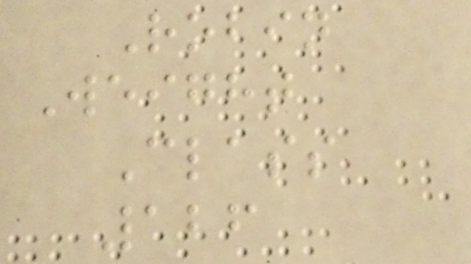Robin
Weight
Class
126
